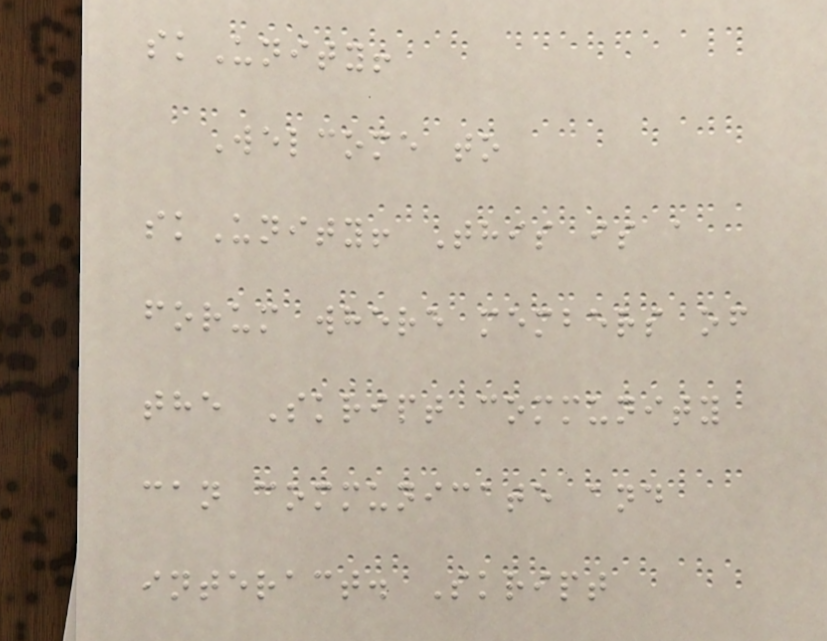skUnity!
Welcome to
skUnity! This is a
forum where members of
the Skript community
can communicate and
interact. Skript
